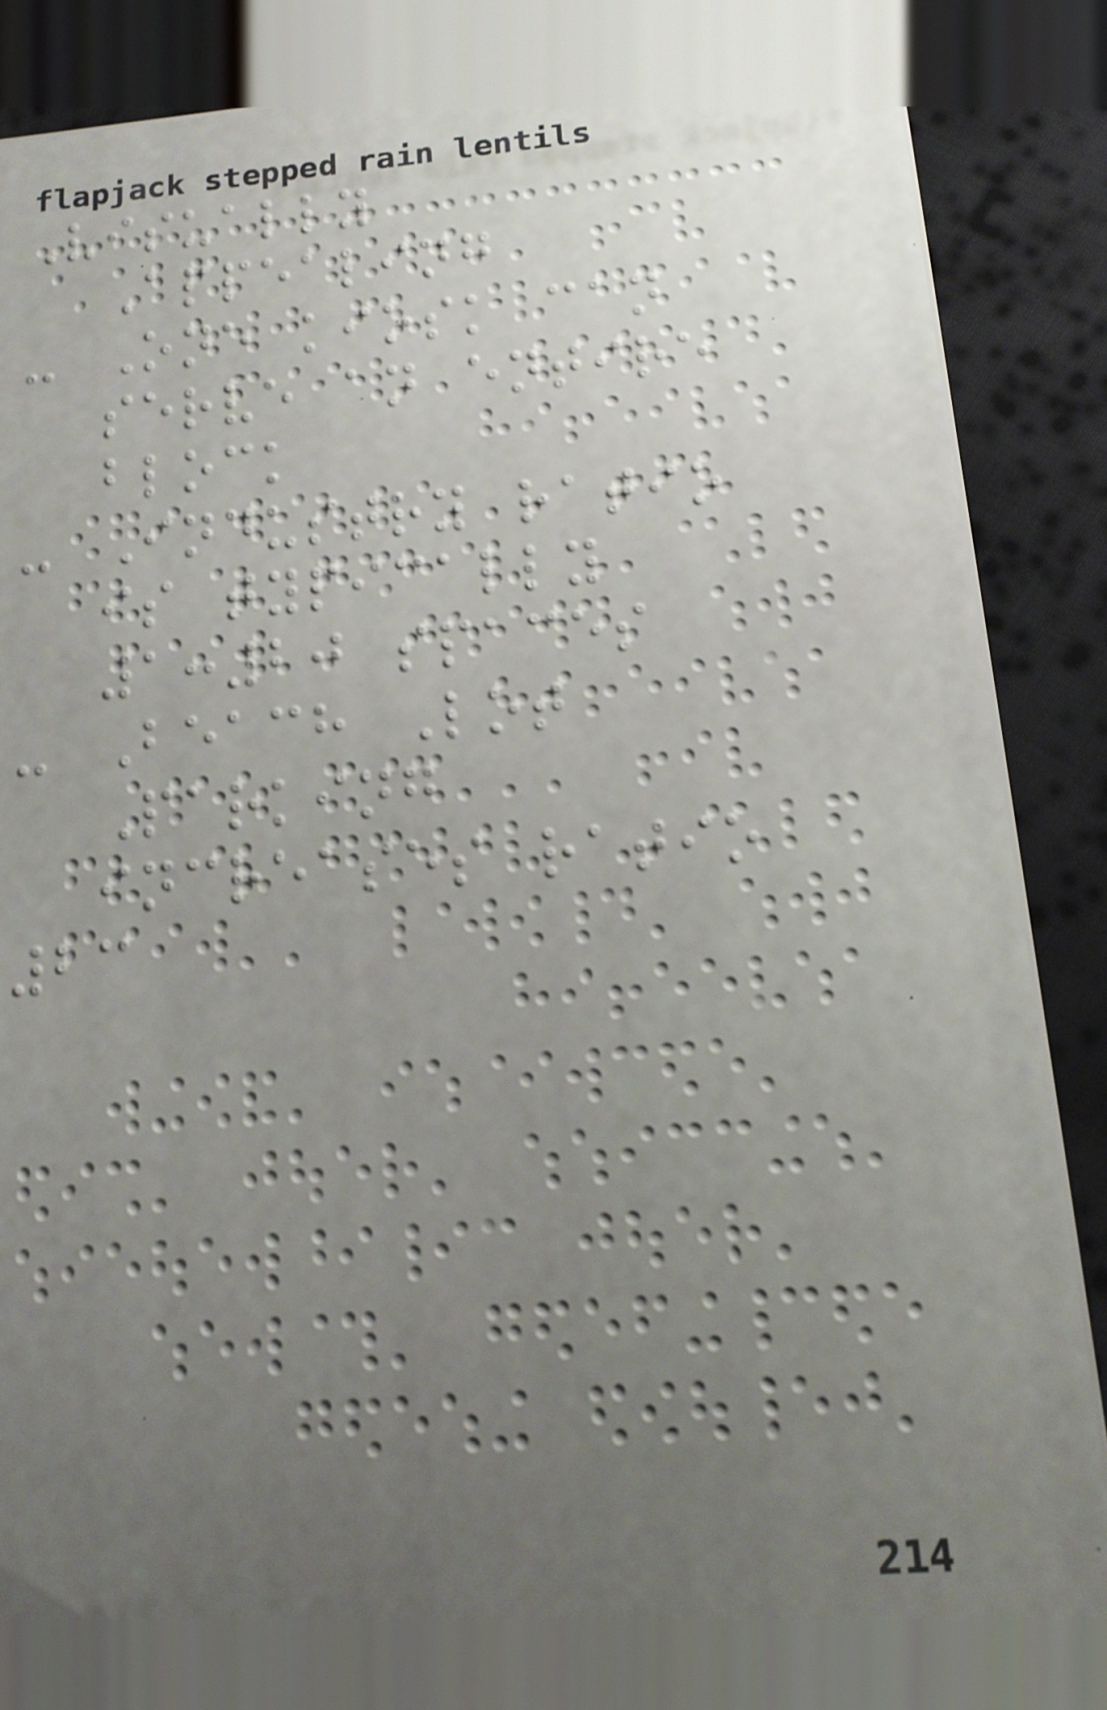Visually
Appealing
- One kiosk can
serve an entire
block
- Industry ratio
is typically
1:20 spaces
- Beach Lot
Parking
increases ratio
23
